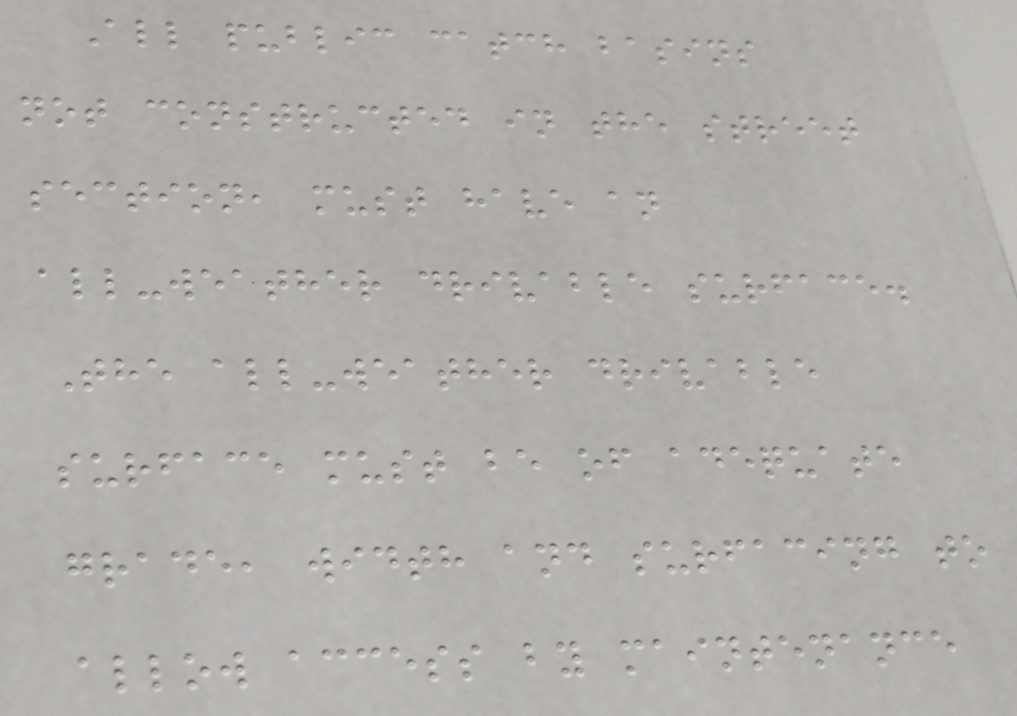All public catch basins
not constructed in the street
section, must have an
all-weather drivable surface.
The all-weather drivable
surface must be of adequate
grade, width and surfacing to
allow access by maintenance
